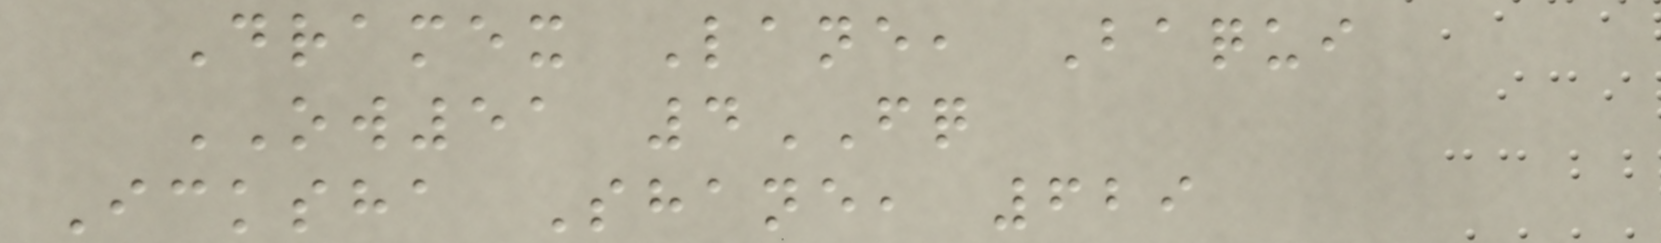Dramex Lane, Baqui
OW51 4FQ
Icksha Shane, 629
